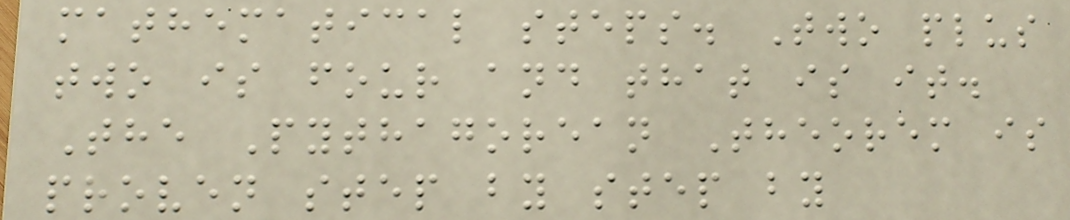mathematical steps. Two plus
two is four and that is it.
The Pythagorean Theorem is
proven step by step by
